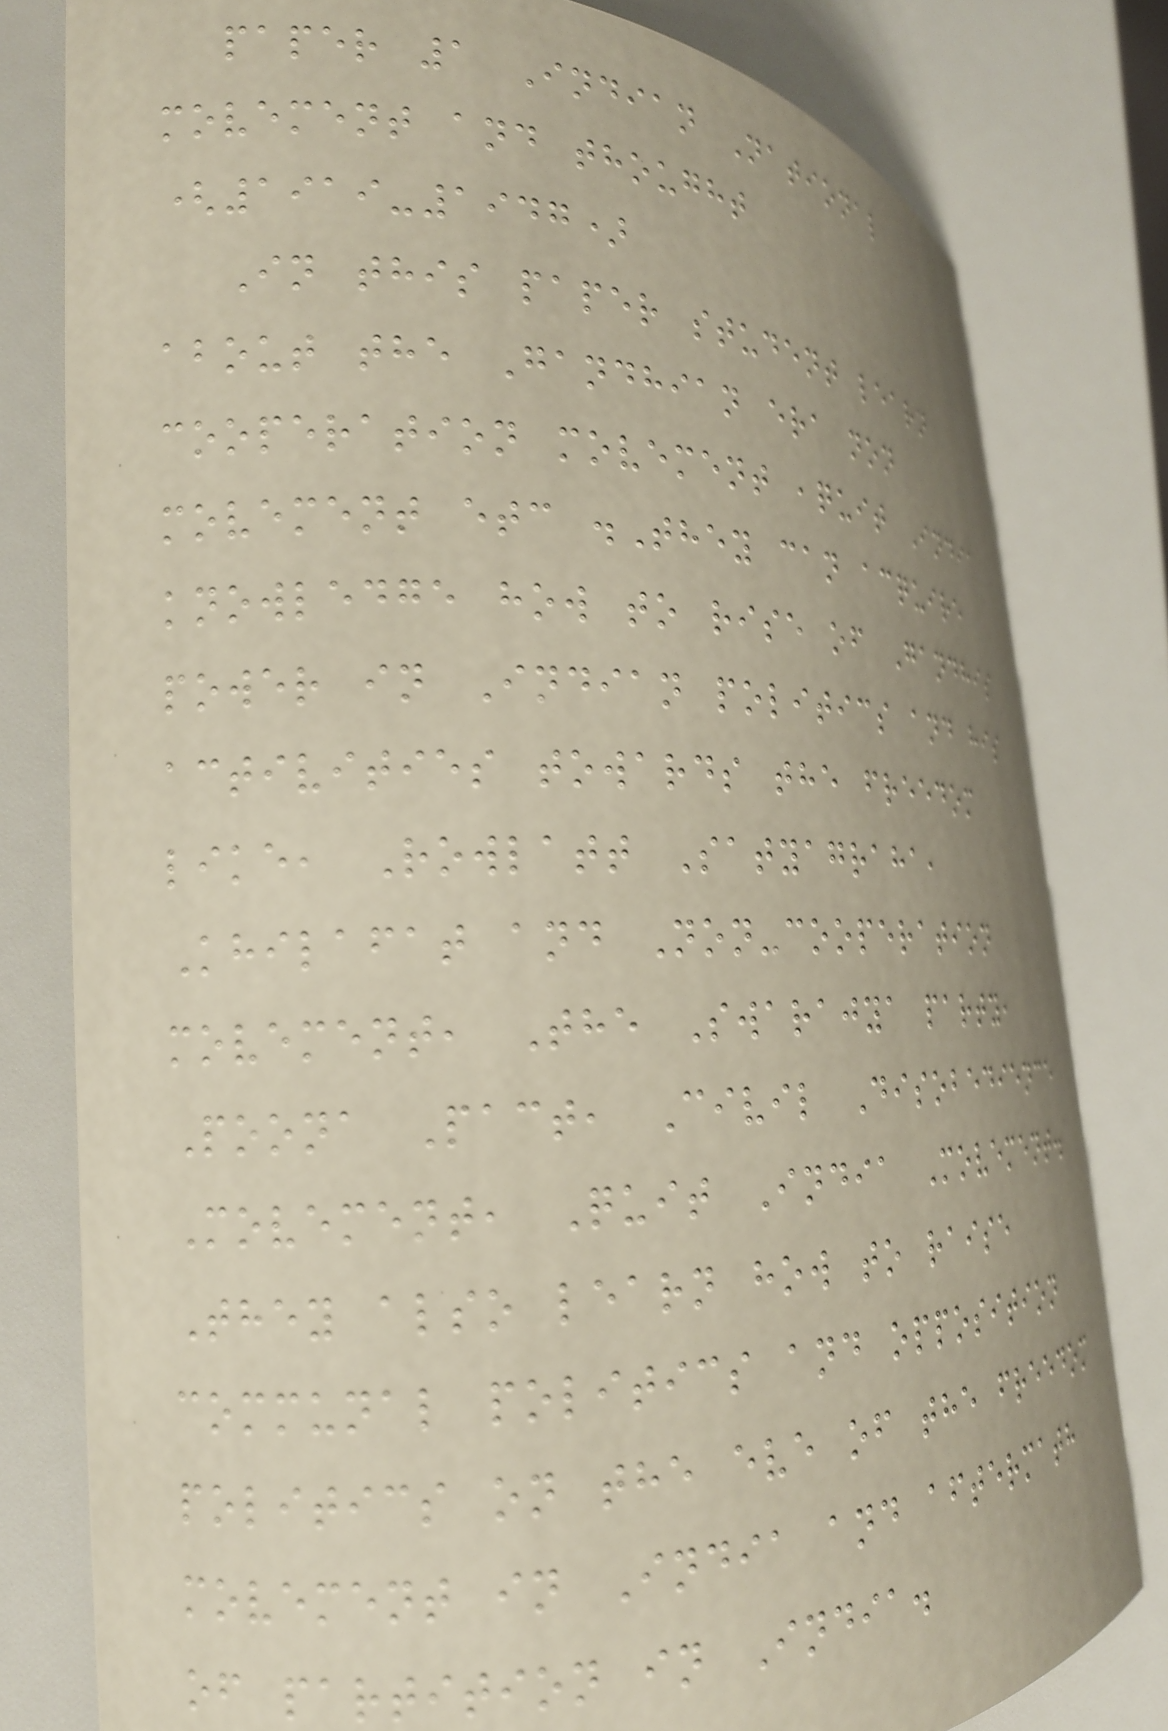paper 1 Indian National
movement and thought
(1919-1947)
In this paper student learn
about the Gandhian era non
cooperation movement ,quit India
movement etc .They can acquire
knowledge how to rise of Gandhis
power in Indian politics and his
activities towards the freedom
like, Rowlatt Satyagraha,
Khilafat and Non-cooperation
movement, The Swarajya party,
Poona Pact, Civil Disobedience
Movement, Quit India Movement.
They also learn how to raise
communal politics and opposition
politics on the eve of the freedom
movement in India and aftermath
of partition in India.
